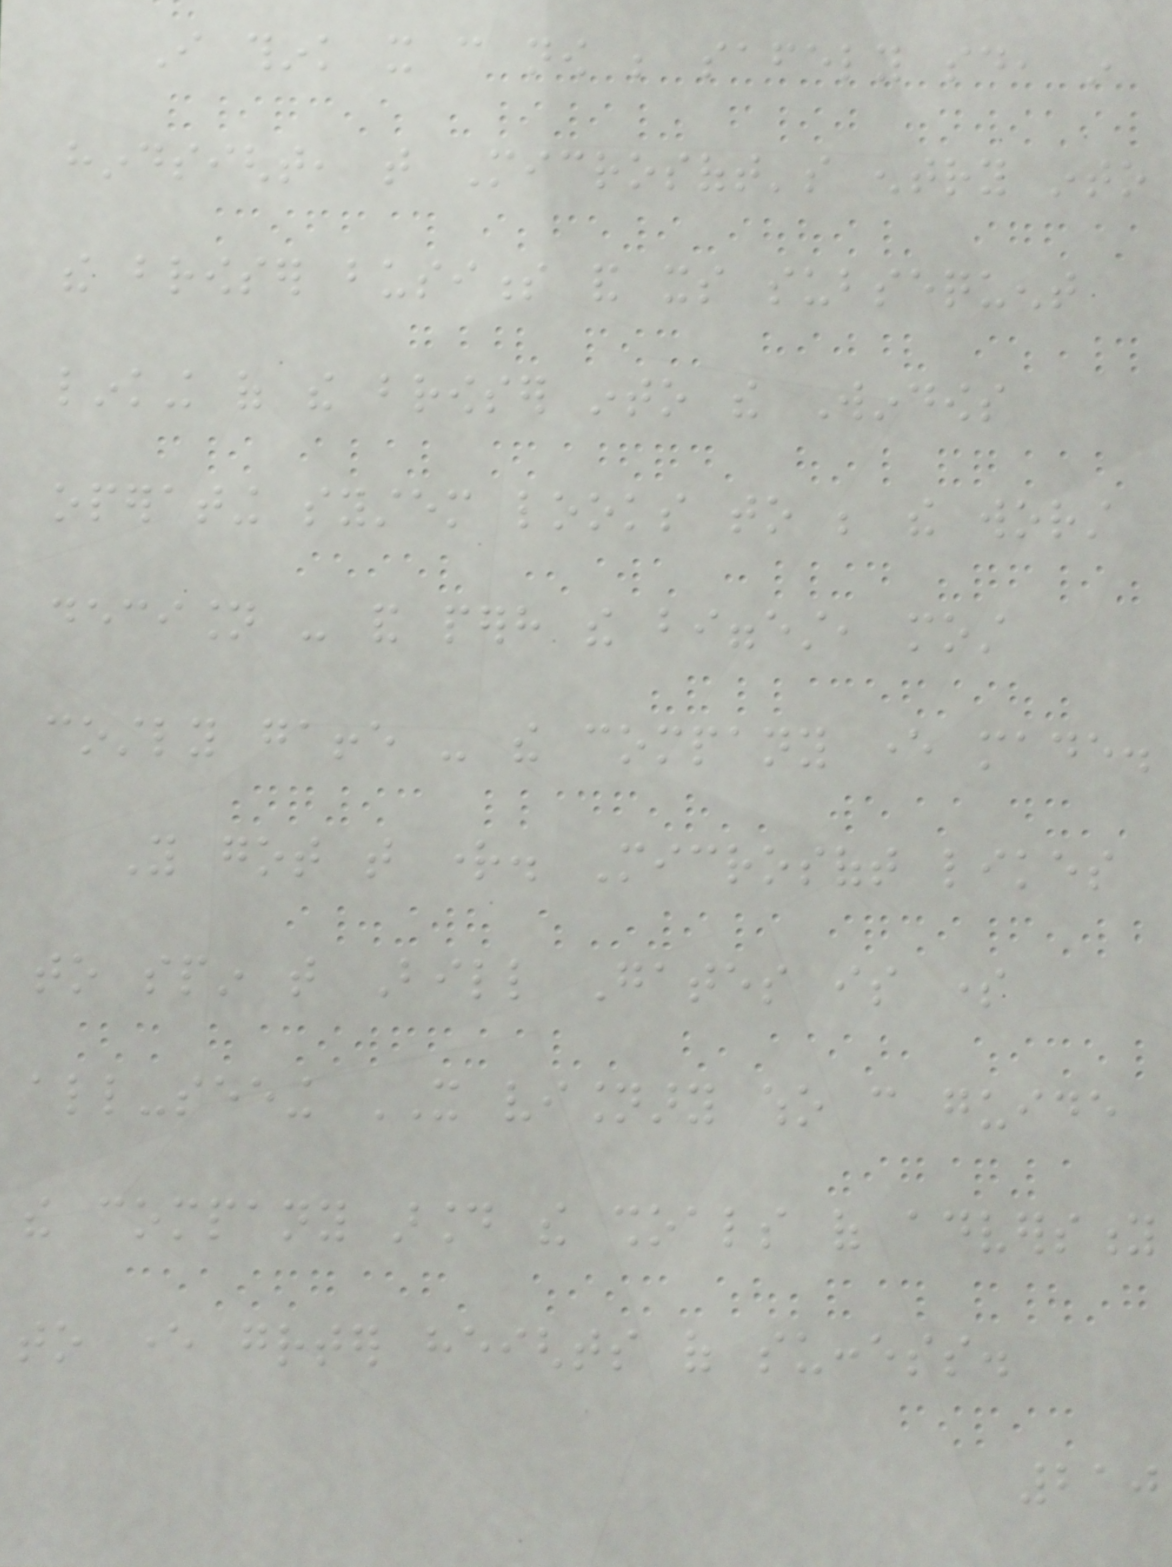I think it can now be safely said, in
hindsight, that Microsoft's entry into
the browser business and its subsequent
linking of the browser into the Windows
operating system looks to be the worst
decision - and perhaps the biggest, most
costly gaffe - the company ever made.
You got that right. Microsoft likes
to spin that Bill Gates is some
all-seeing IT visionary who can guide
the company around the shoals of adversity
to ever greater heights of success.
210
